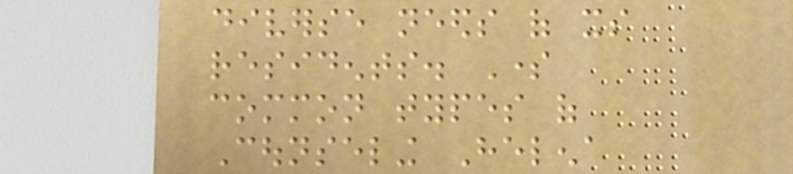diverse needs of its
residents. Some
common types of
Counseling Helena
